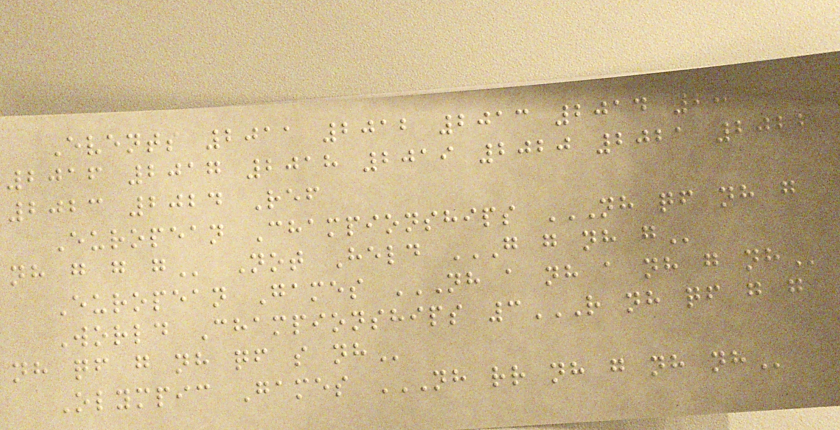Events 2011 2012 2013 2014 2015
2016 2017 2018 2019 2020 2021 2022
2023 2024 Ref
European Championships NH QF NH G
NH G G G Not Held G G NH G
European Games NH A NH A NH G NH
World Championships 3R NH QF G G
NH QF G NH QF S NH
Olympic Games NH RR NH G NH NH
